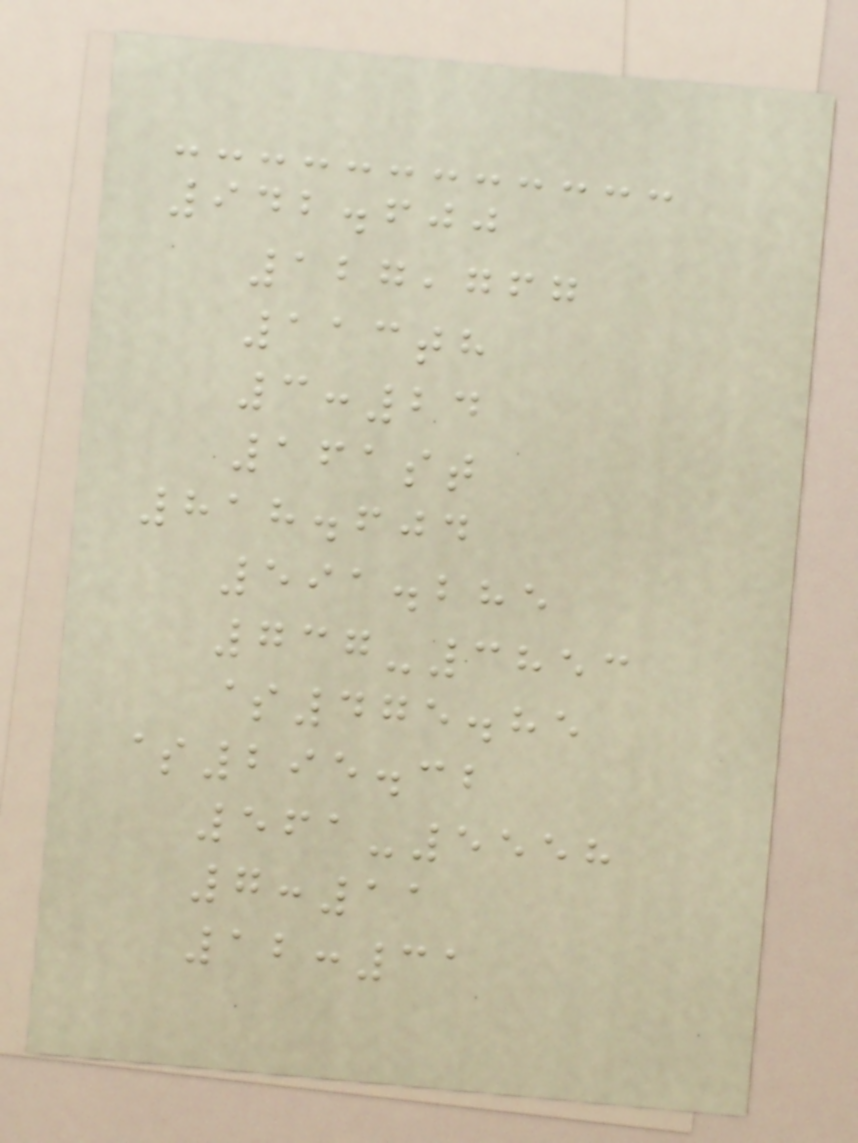942.600
127,767
113th
3:24
161st
818.604
591.285
737-3853
$475.85
$295.32
561-5558
7:11
12:31
